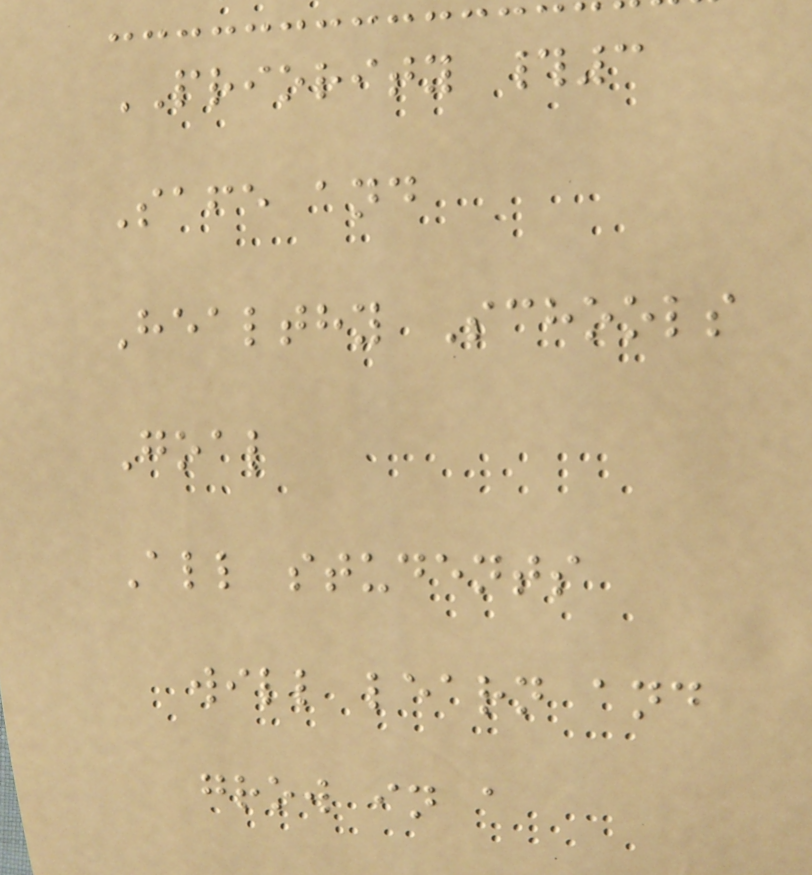PRIORITY #3
Safe and
Healthy Schools
Goal
All students
will learn and
grow in a
